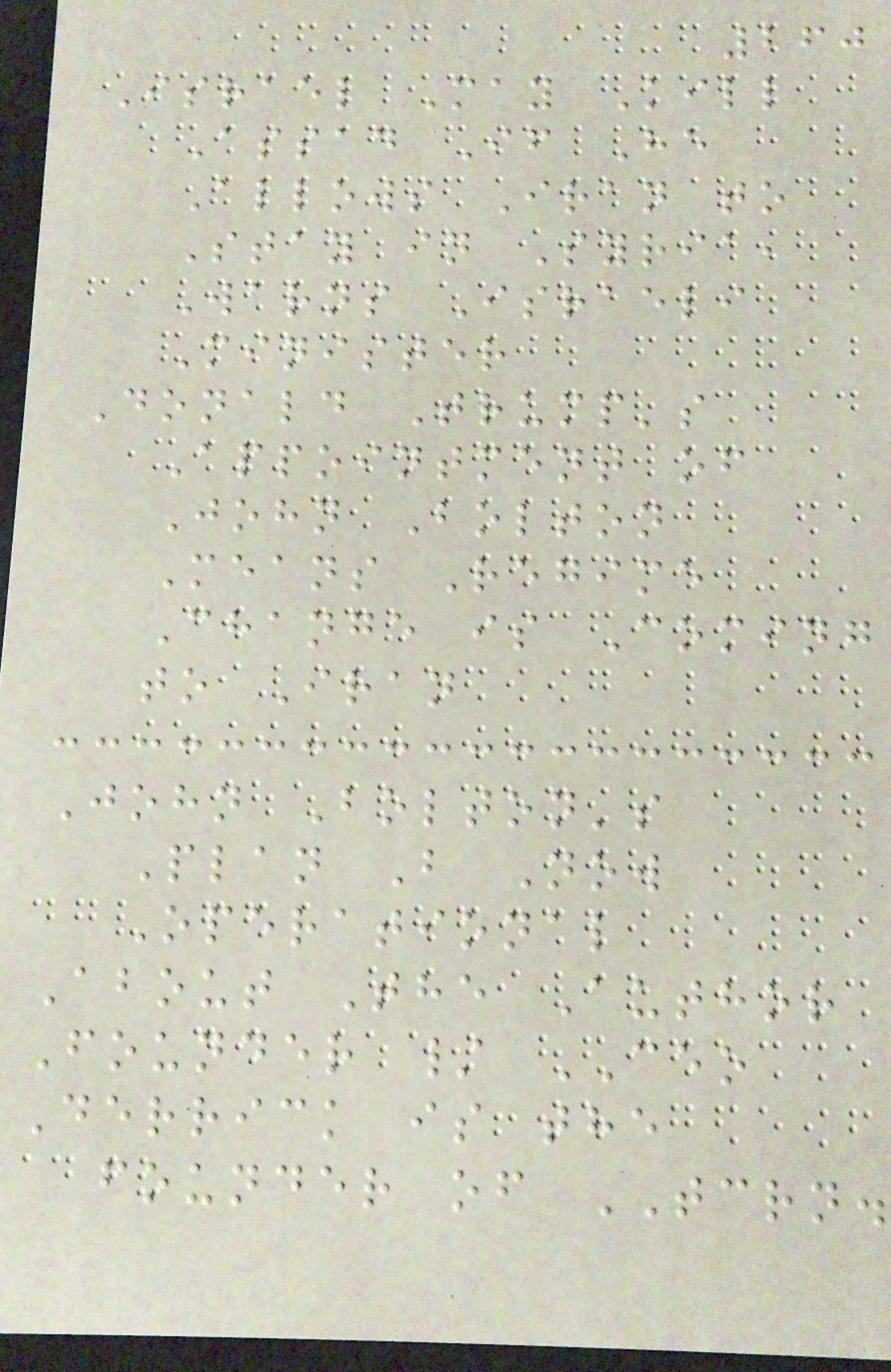260
Israel May Kill
Assad If He
Allows Iran to
Stay in Syria,
Warns Israeli
Minister
Donald Trump's
Appointment of
John Bolton
Means Regime
Change is Coming
to Iran
John Bolton's
Plan B Now
Operational
About The Author
Founder / CEO
Derrick is the
founder of TCRN.
